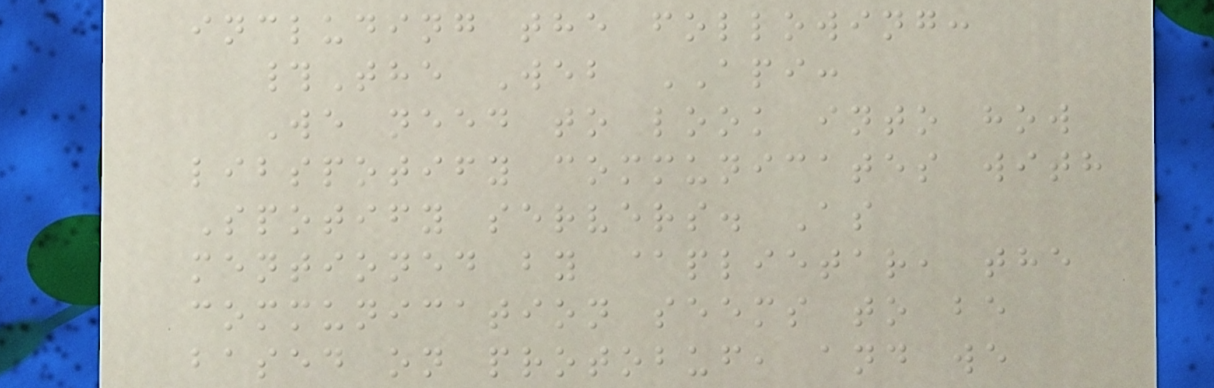including the following:
#The Web API:
We need to look into how
libspotify communicates with
Spotify servers. As
mentioned by @plietar, the
communication seems to be
based on protobuf, and we
